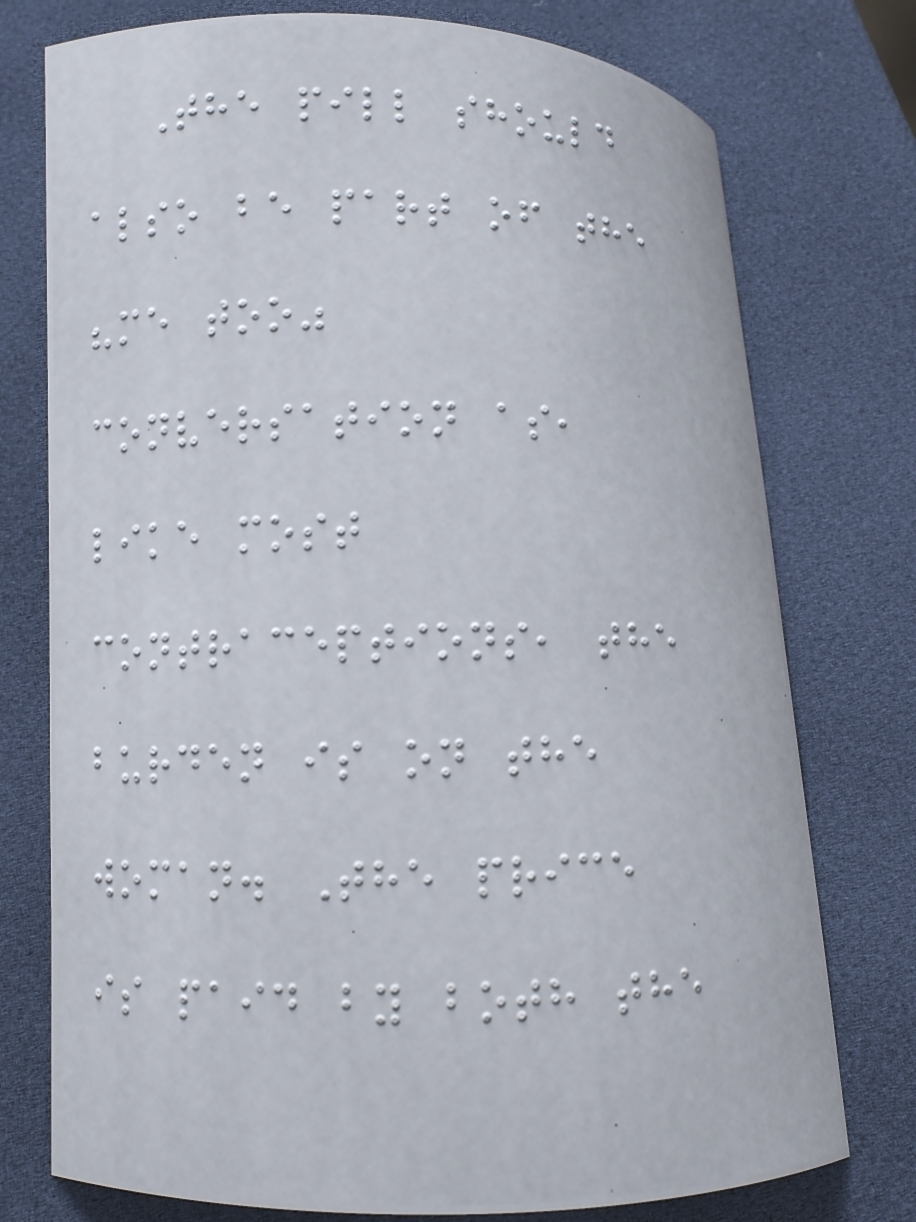The pill should
also be part of the
"me too"
conversation as,
like most
contraceptions, the
burden is on the
woman. The price
is paid by both the
